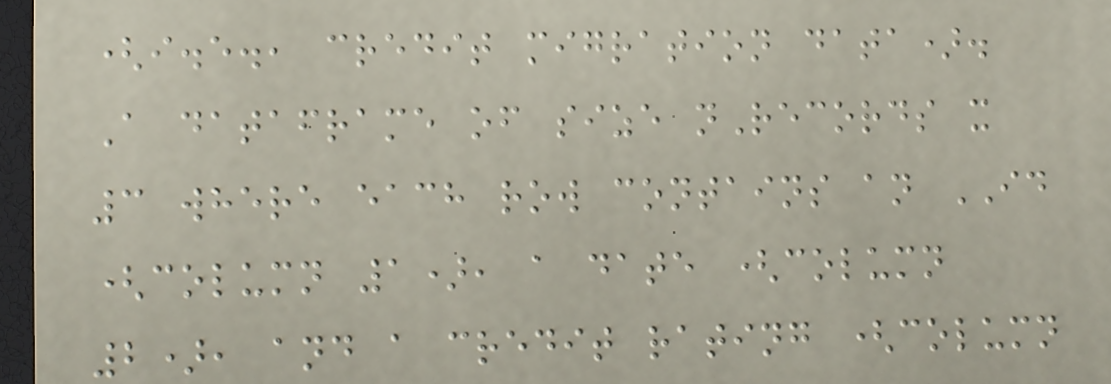(i.e., credit migration data).
A dataframe of size nRecords x
3 where each row contains an ID
(column 1), a date (column
2), and a credit rating (column
